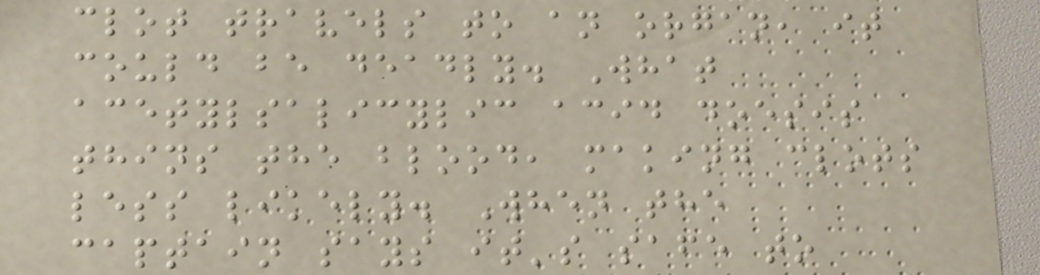clot travels to an organ, it
could be deadly. What
acetylsalicylic acid doesis
thins the blood, making clots
less likely. When the
captain says it's safe to
